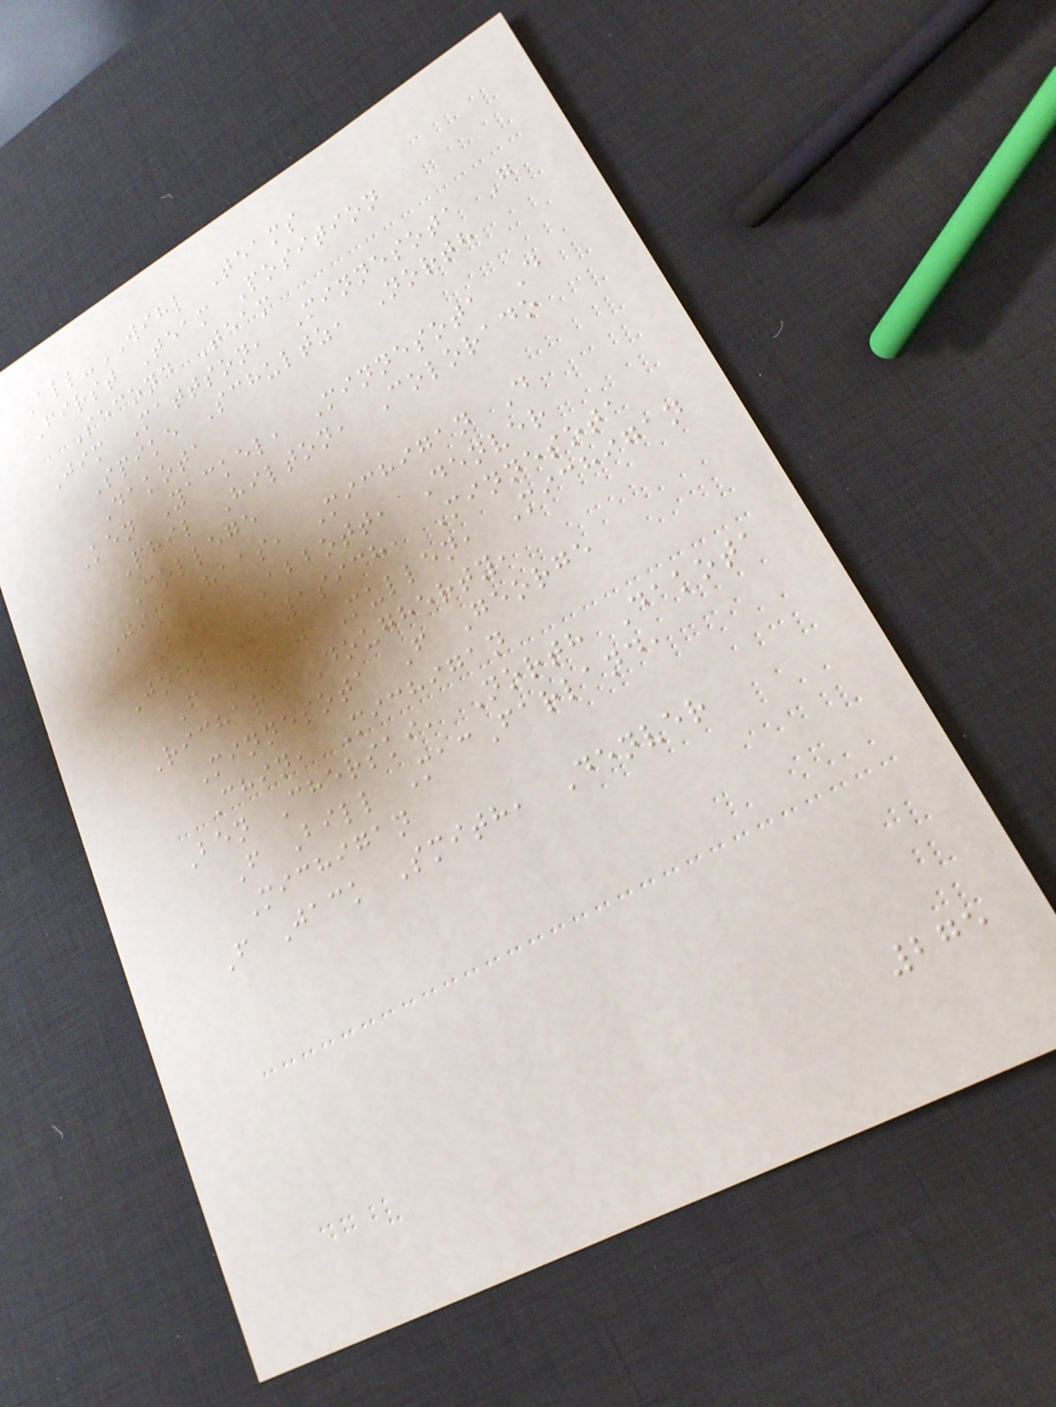All-WIHL Teams
First Team Position
Second Team
Jim Mattson, Minnesota G
Spike Schultz, North
Dakota
Ken Yackel, Minnesota D
Phil Hilton, Colorado
College
Jim Haas, Michigan D
Bill Abbott, Denver
John Mayasich, Minnesota
F Doug Mullen, Michigan
Richard Dougherty,
Minnesota F George
Chin, Michigan
Ben Cherski, North Dakota
F Bill MacFarland,
Michigan
F Jack Smith, Denver
275
